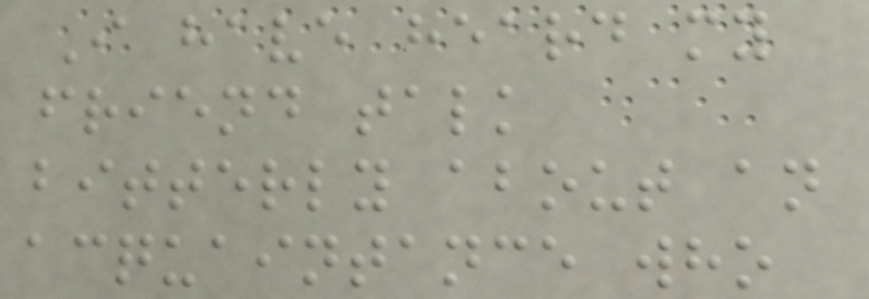I have heard my
friend talk
bitterly about an
acquaintance who
